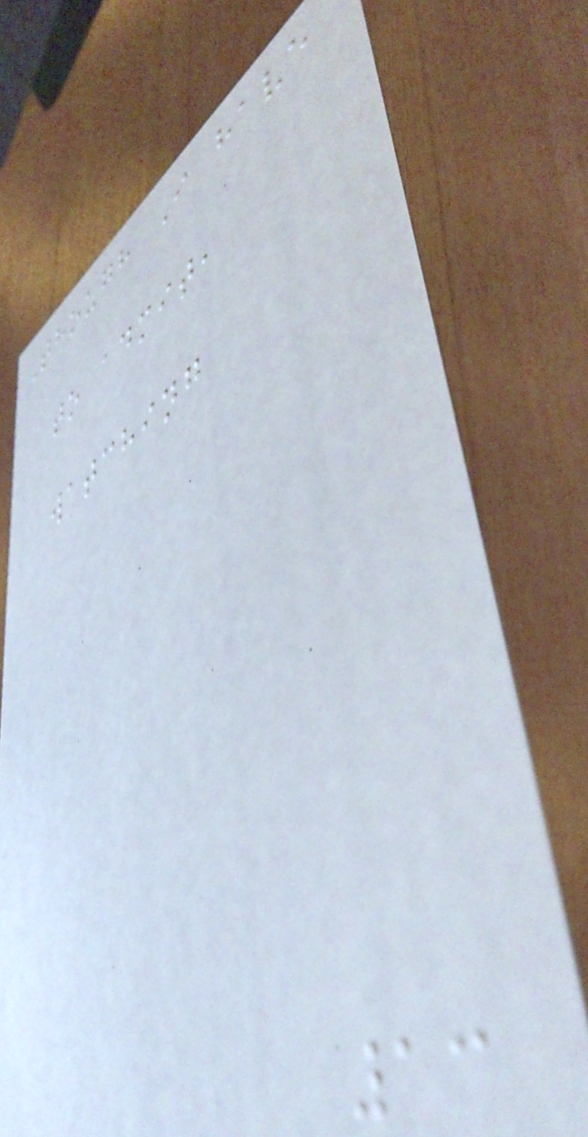Though I have
to admit,
watching
13
